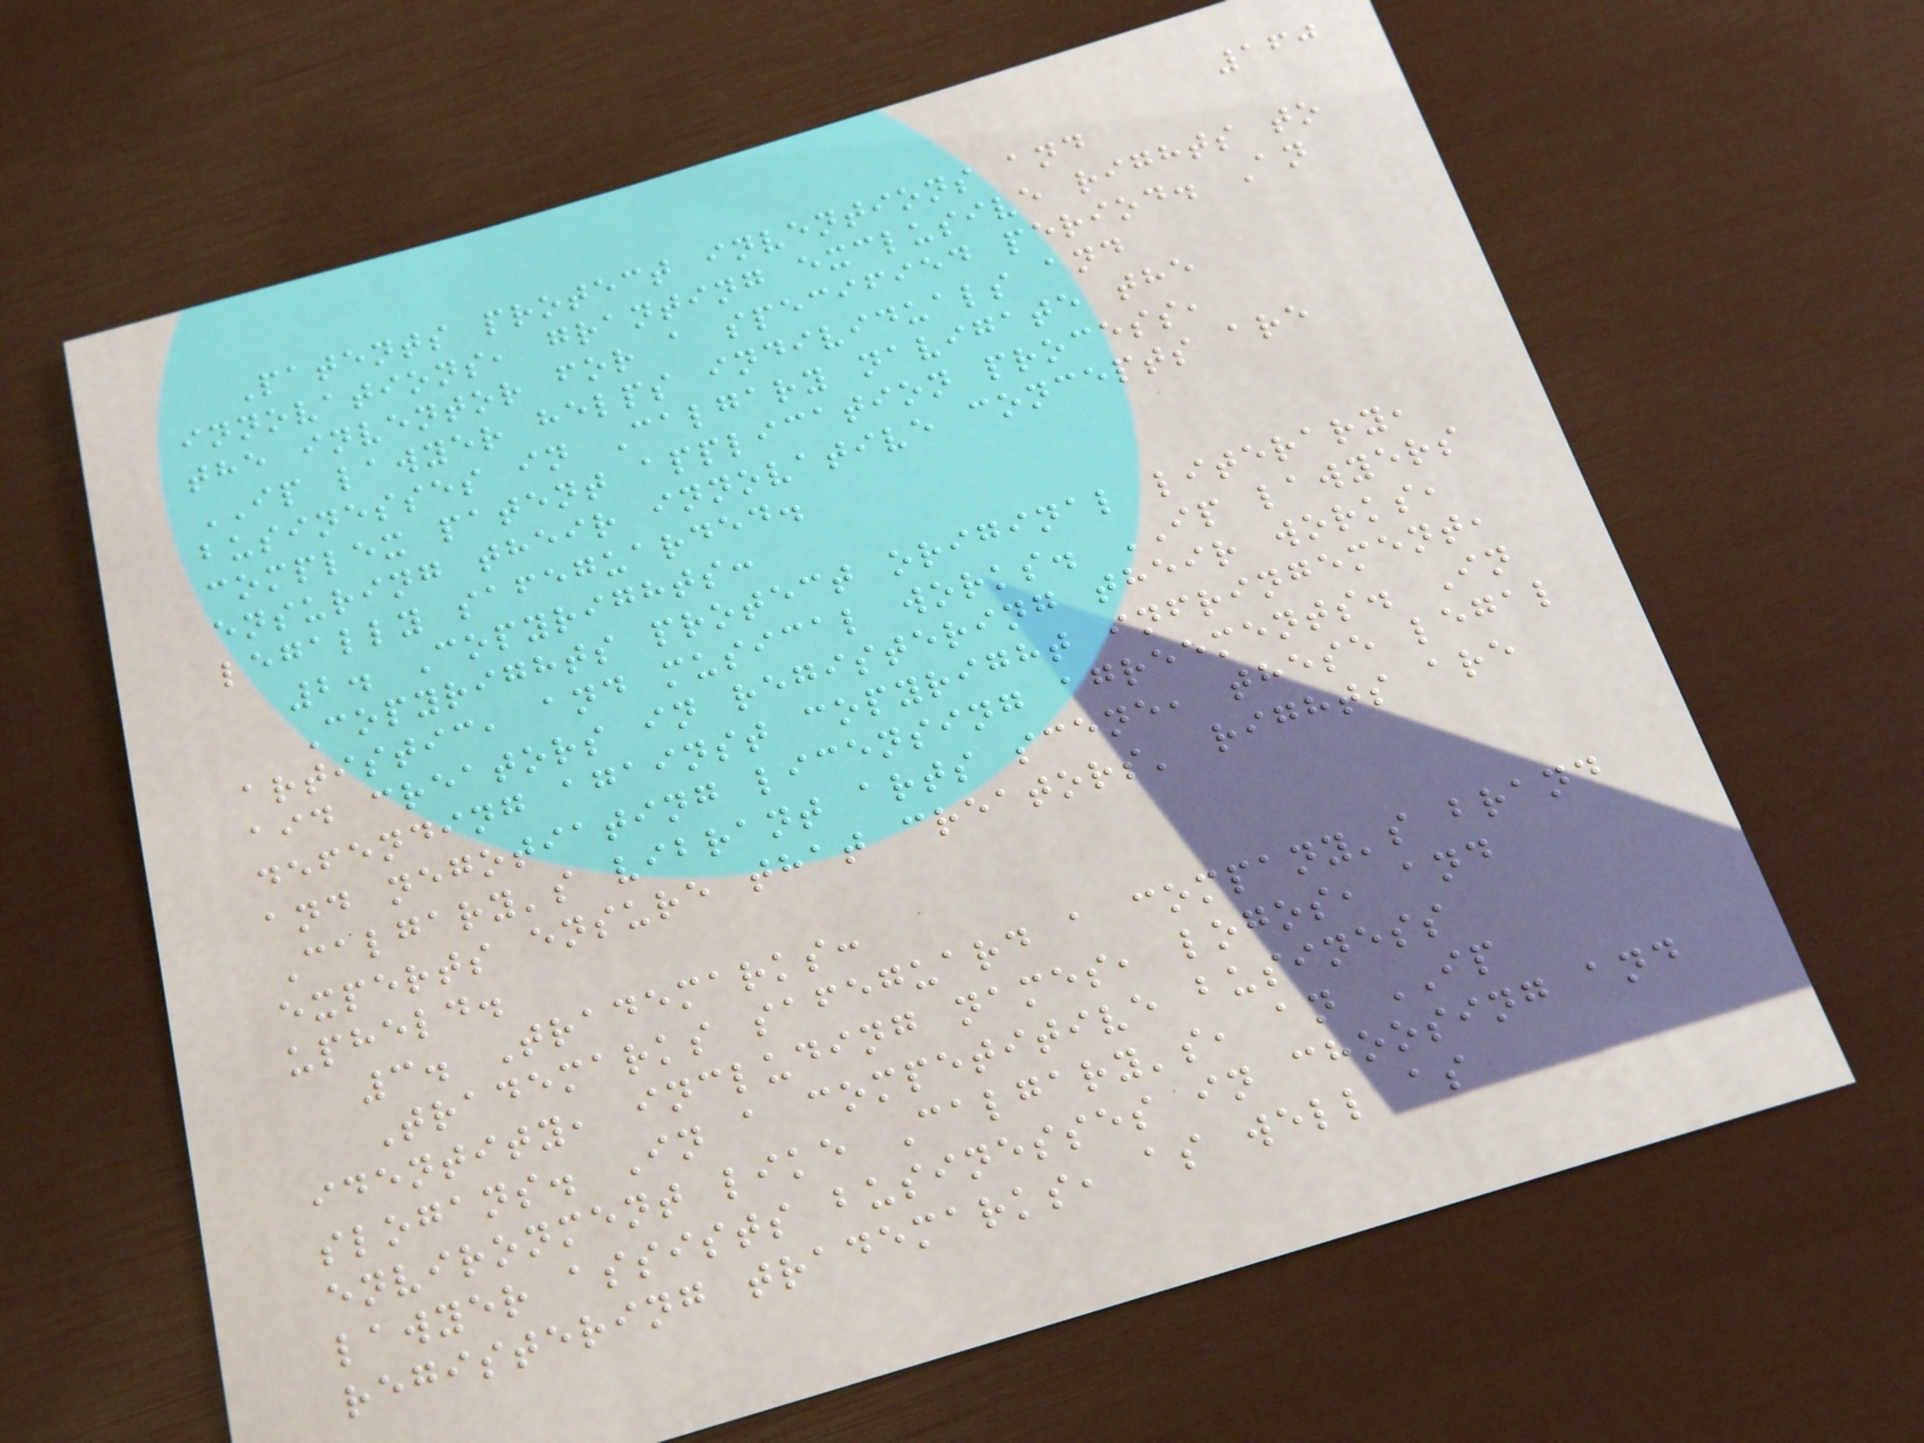160
Patents protect inventions and
innovations, granting exclusive rights to
the inventor for a specified period. An
IP lawyer helps individuals and
businesses in Calgary navigate the
complex patent application process,
ensuring their innovative concepts are
legally safeguarded.
2. Copyrights:
Copyrights protect original literary,
artistic, and musical works. IP lawyers
aid creators in registering their works,
defending against copyright infringement,
and negotiating licensing agreements. In
Calgary's vibrant arts scene, these legal
experts ensure that creators' rights are
upheld.
3. Trademarks:
Trademarks safeguard a company's brand
identity, including names, logos, and
slogans. In a competitive business
environment like Calgary's, an IP
lawyer assists businesses in choosing and
registering trademarks, as well as
